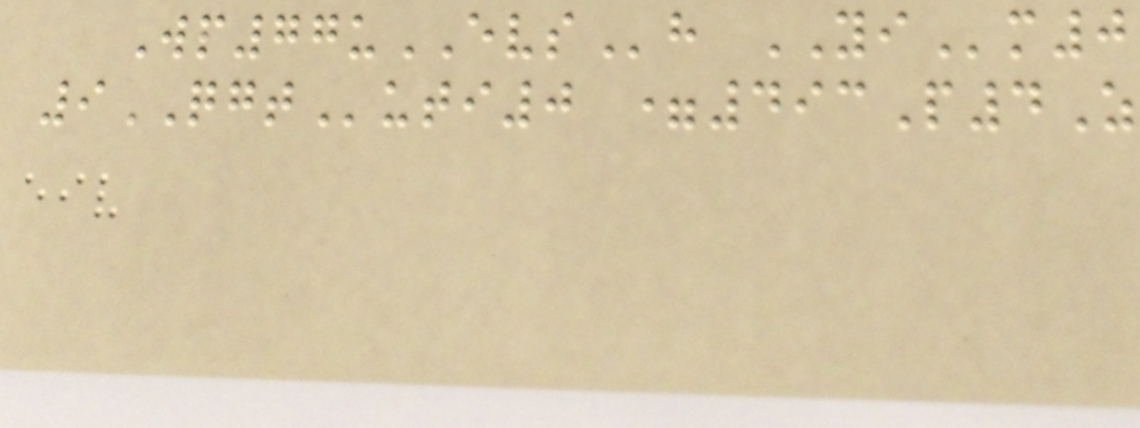Wp77uEVSh YIm0
9QGTuti0 =493P4Z
